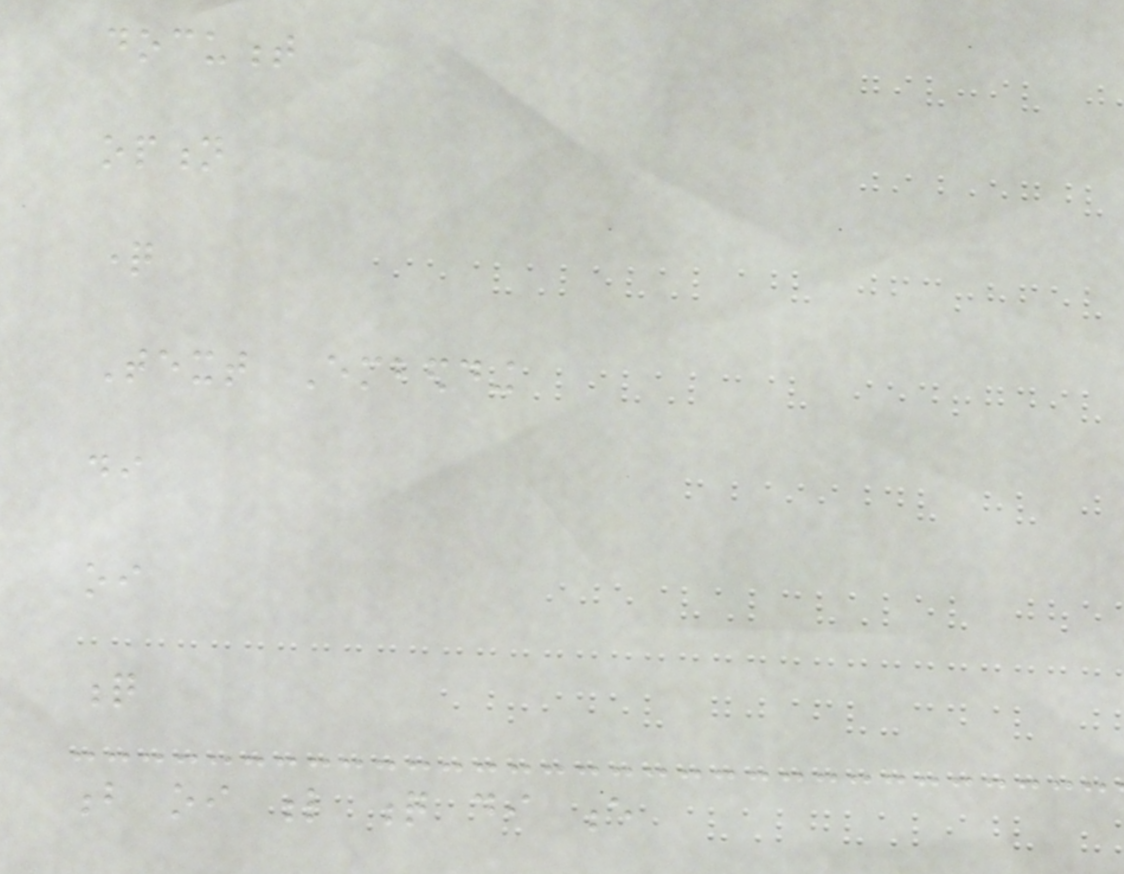document
option
question
Text Embedding
di
oi
q
b oi l q di e
